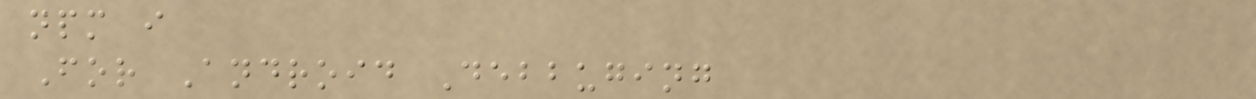npm i
For Android Debbuging
